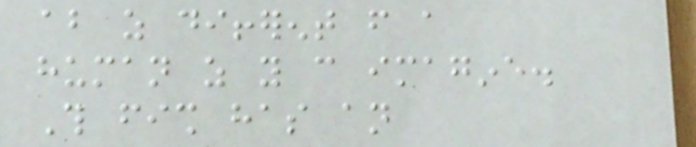about as different from a
human as you can imagine.
This fish has an
